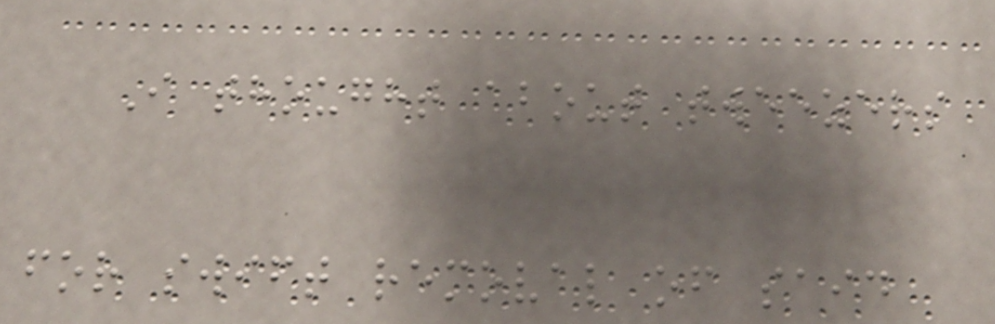I thought about tweezers
for swift removal of said
